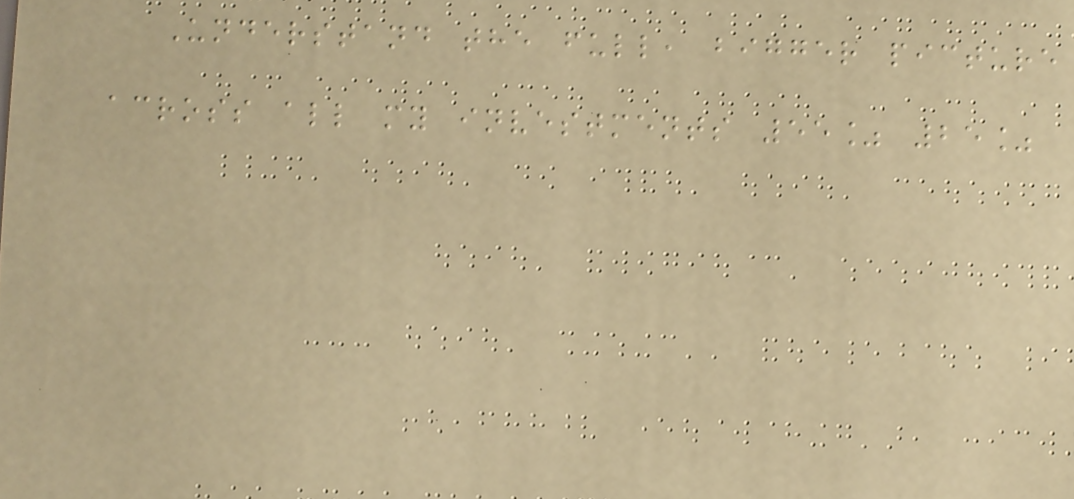Understand the full, bigger picture
across all my investments 55% 25%
